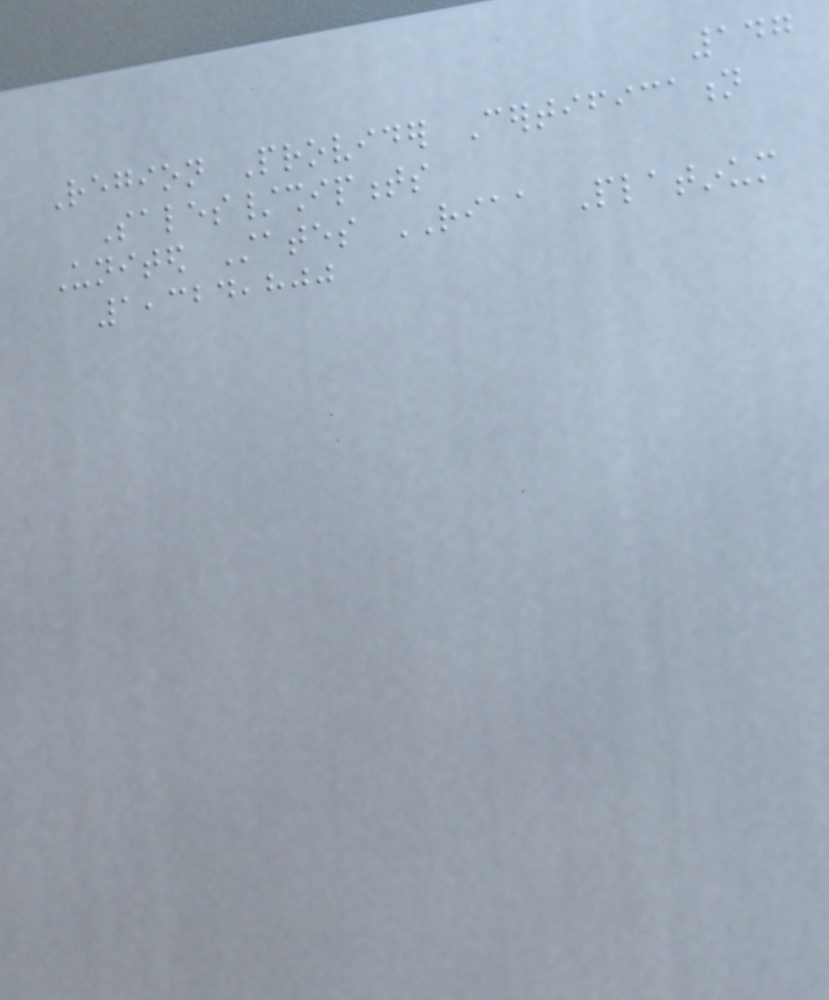147
Region Provider Certification
Sales/shipments
United States RIAA Platinum
1,324,800
